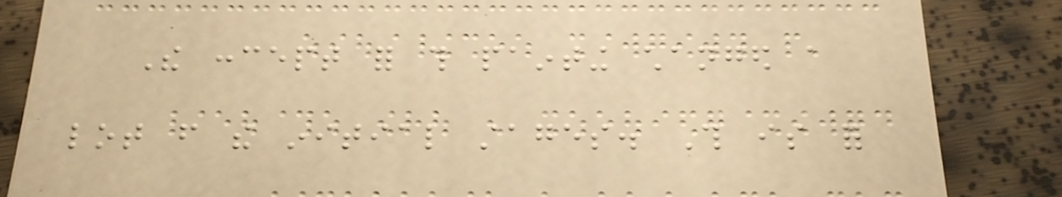The concept for this painting changed a
lot from the initial stages. This is for
